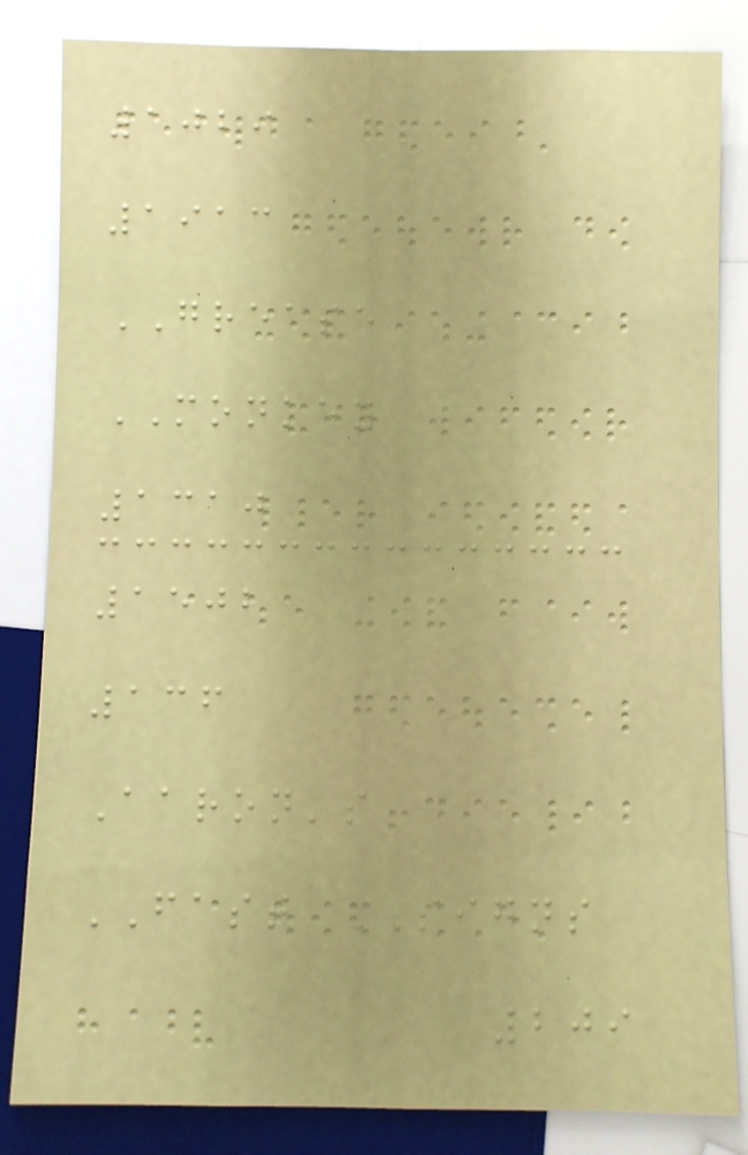1029
1913
GREASE
MONKEY
1310
1502
136
Aaron's
FAST SIGNS
209
